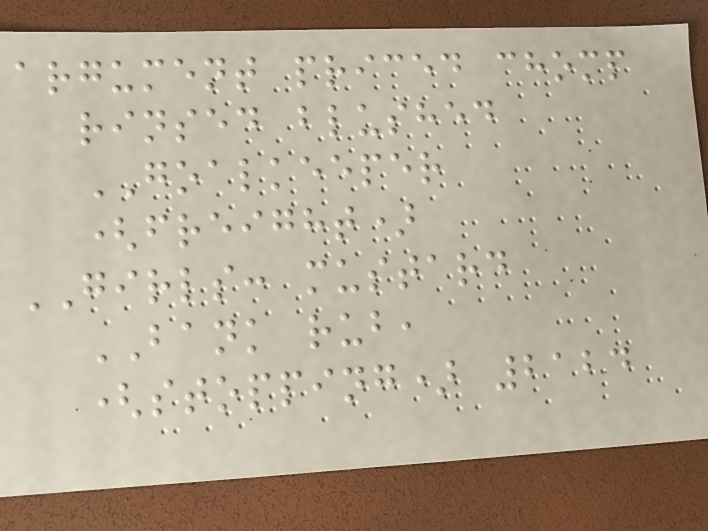argument priced chomp
rinsed blushed
GOALKEEPER
(freight)
GIRLS: mustard
BANK rub,
(stopping) 2124
